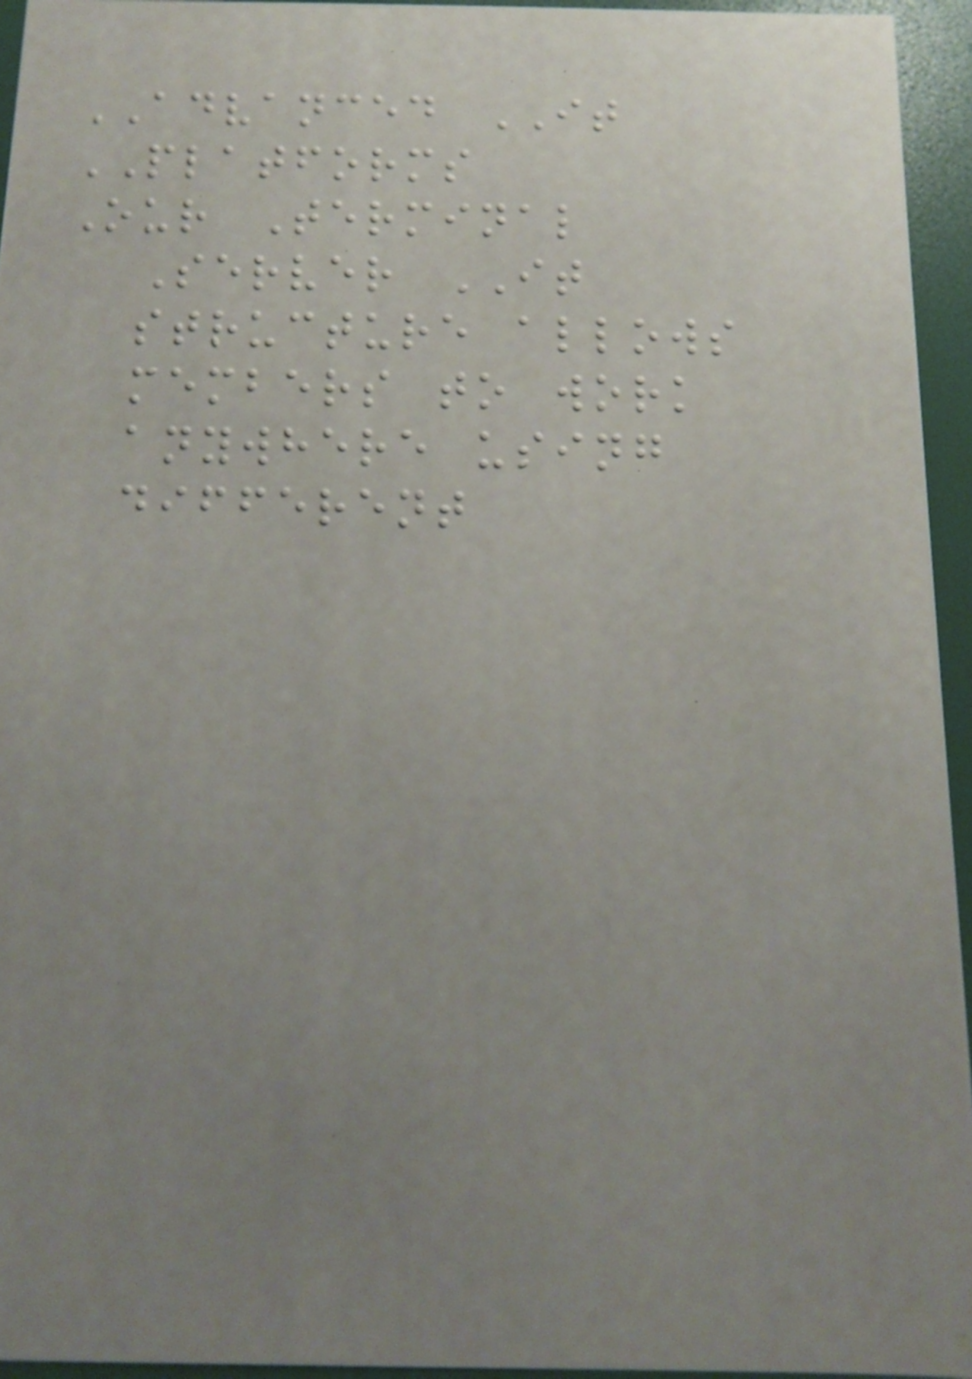ADVANCED IT
PLATFORMS
Our Terminal
Server IT
structure allows
members to work
anywhere using
different
